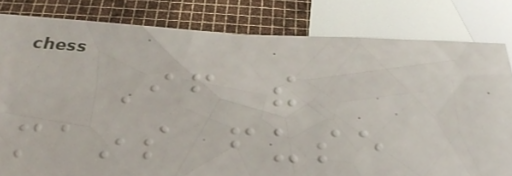If the
mains fuse
